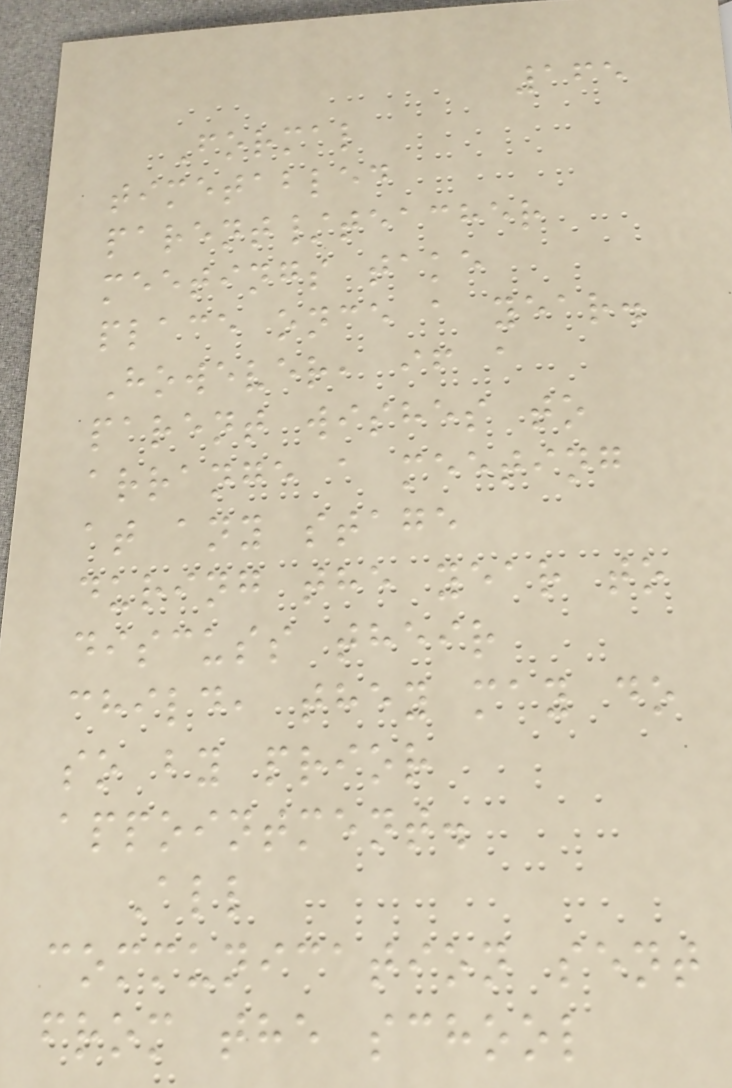165
Formal
timetabled
parent/teacher
meetings take
place once a year.
However, if a
parent wishes to
arrange a meeting
at any stage
during the year to
discuss their
child, they may do
so by prior
appointment.
All
communication sent
from the school
